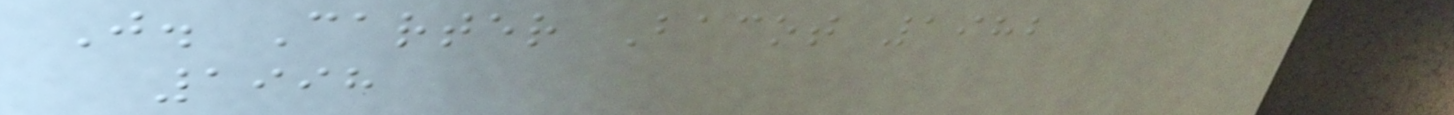J. Carter Bacot 1982
1998
